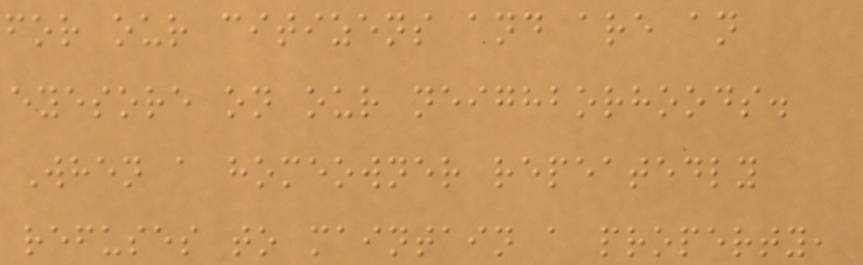for our citizens and are an
eyesore on our neighborhoods.
When a homeowner repeatedly
refuses to maintain a property,
